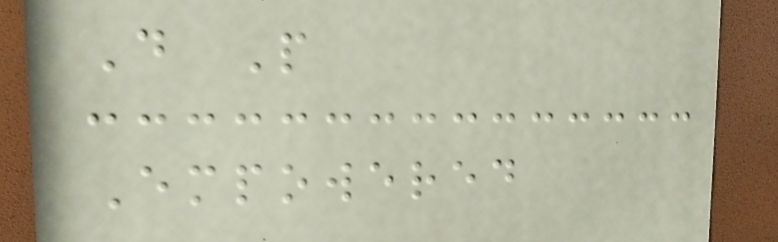D P
Empowered
